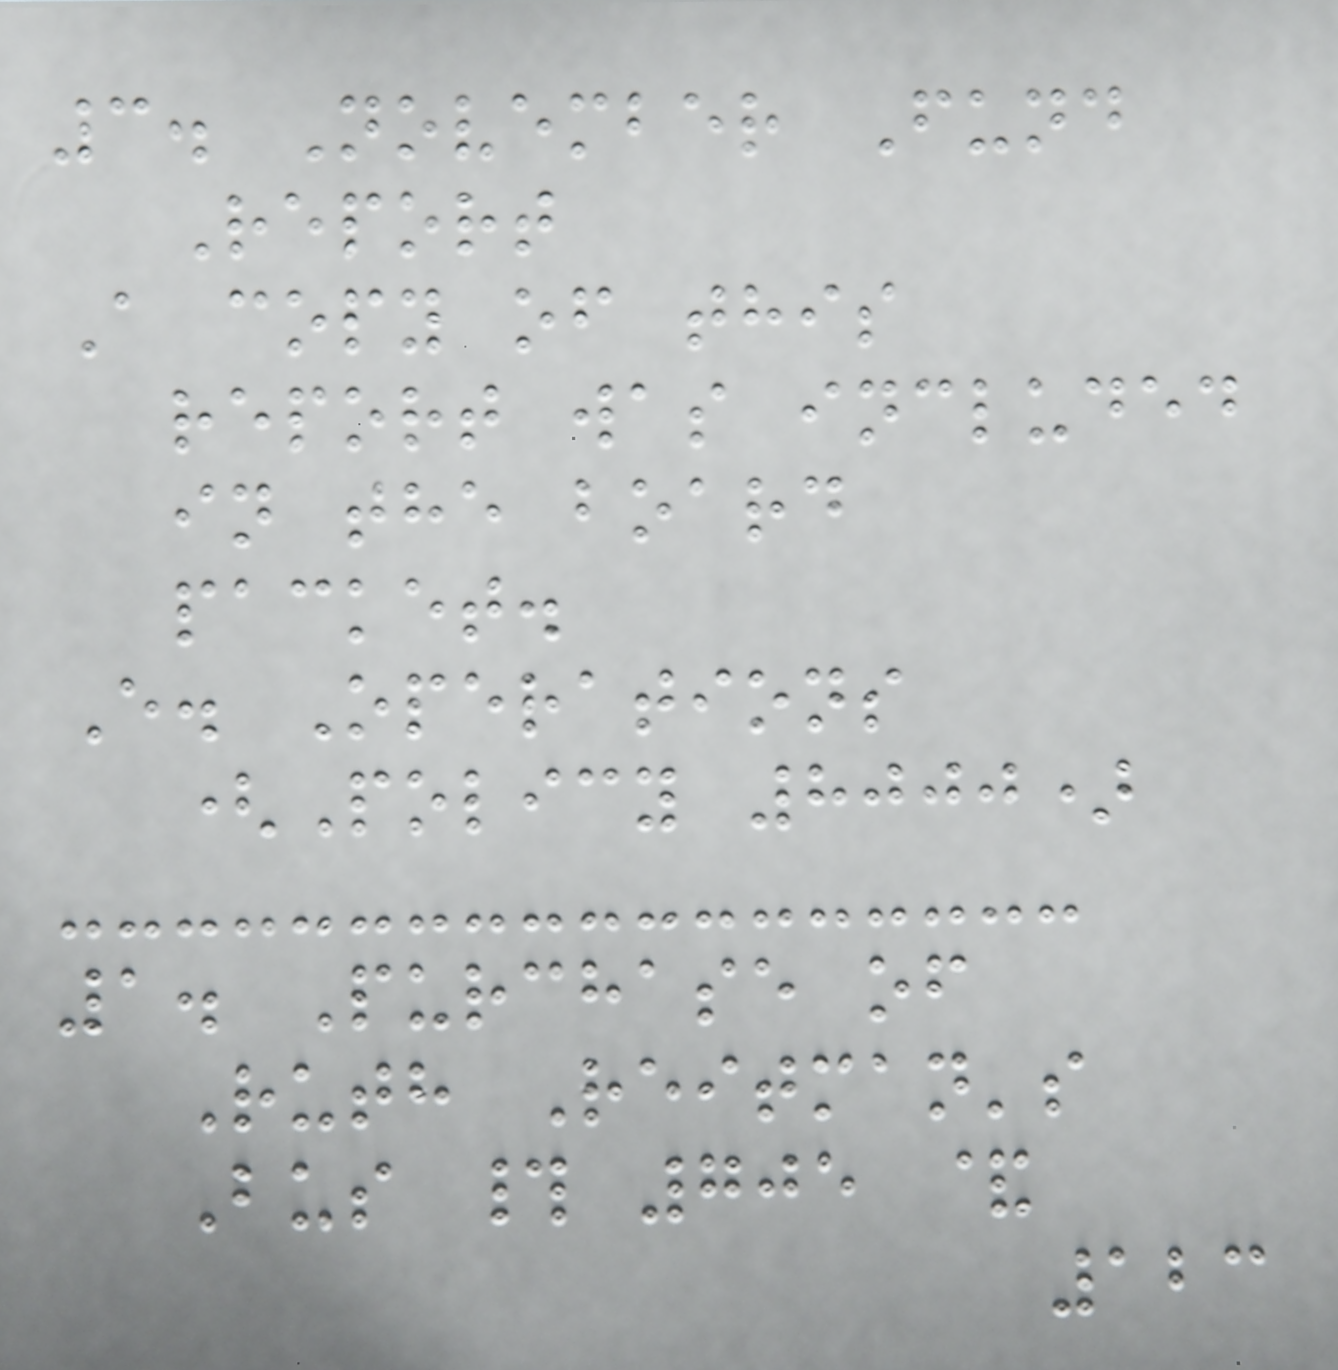3. November Fund
Report
A copy of this
report was included
in the board
packet.
E. Operations
(Policy 8000)
1. Purchase of
Ruth Reitman's
Bus # 705 &
123
